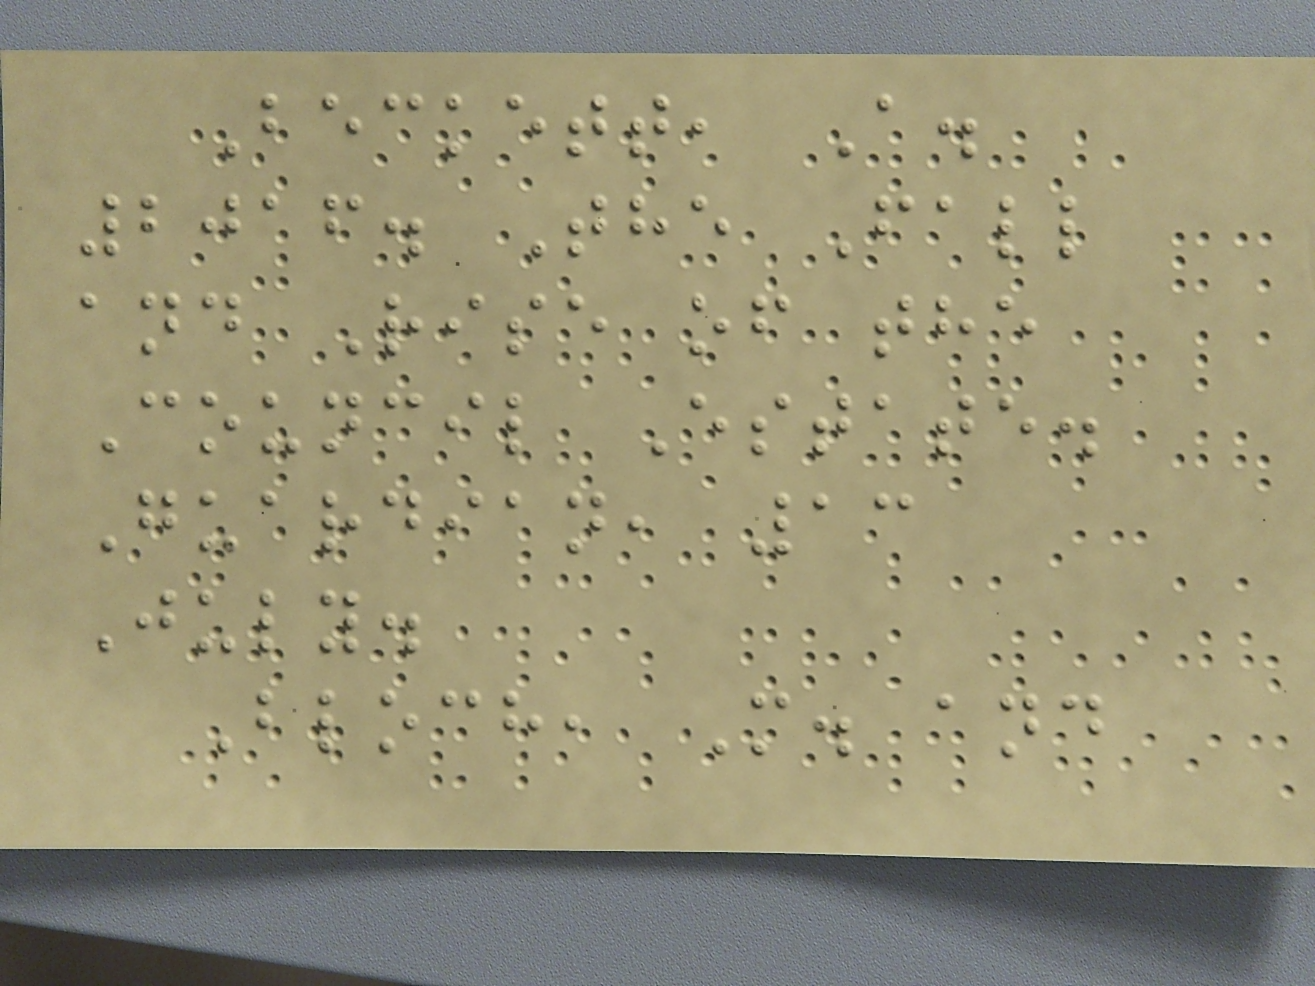Beckett, A.
2016. The Fall
and Rise of the
Council Estate.
Guardian, 13
July.
Bloch, M. and
